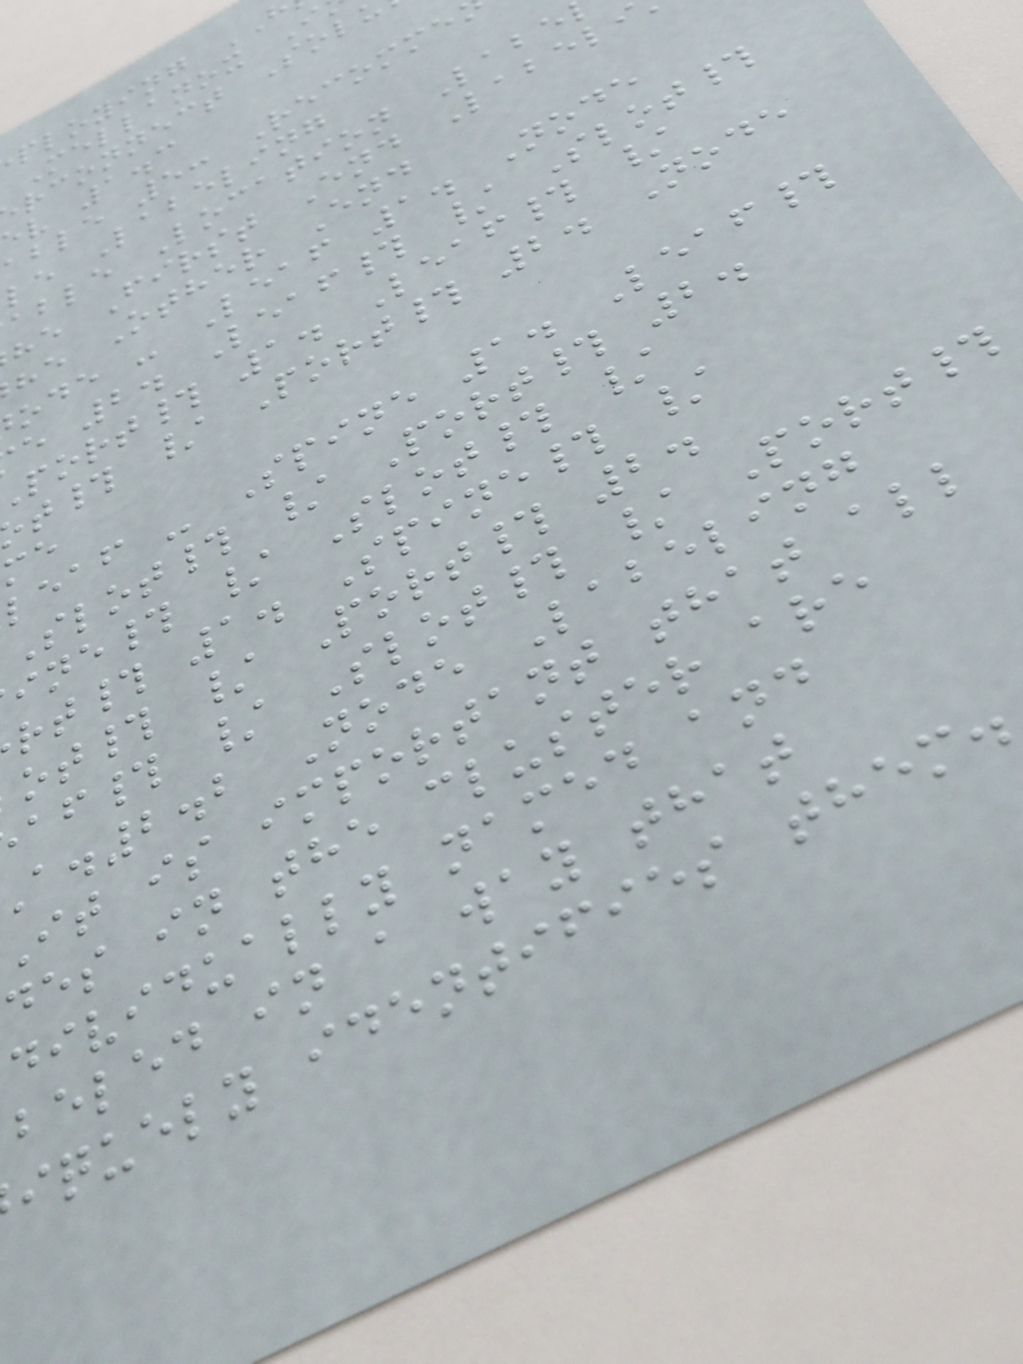ploying
Mellanox I
rconnect Sol
v 1.3
able 5: Recomme
le Labeling
able Location Labe
he First End Labeli
he Other End
ode - Leaf 1. Node
e 2. Leaf# / Slot#
port# 1. Leaf# /
t# / Port# 2. Node
leaf - Spine 1. Leaf#
Slot# / Port# 2.
ine# / Slot# /
rt# 1. Spine# /
ot# / Port# 2.
af# / Slot# / Port#
a.2.2 Node Labeling
it is important that all
des in the cluster are
dividually named and
beled in a way that
iquely identifies them.
